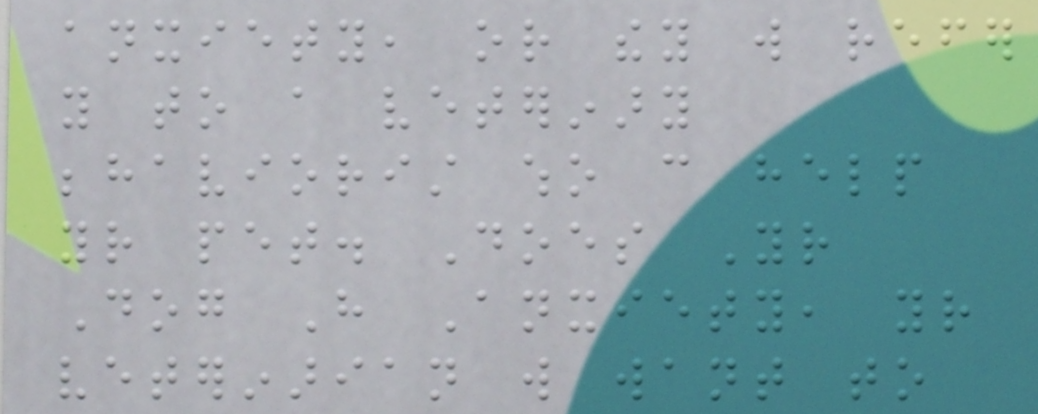anxiety, or they will refer
you to a veterinary
behaviorist who can help
your pet. Does Your
Dog Have Anxiety, your
veterinarian will want to
